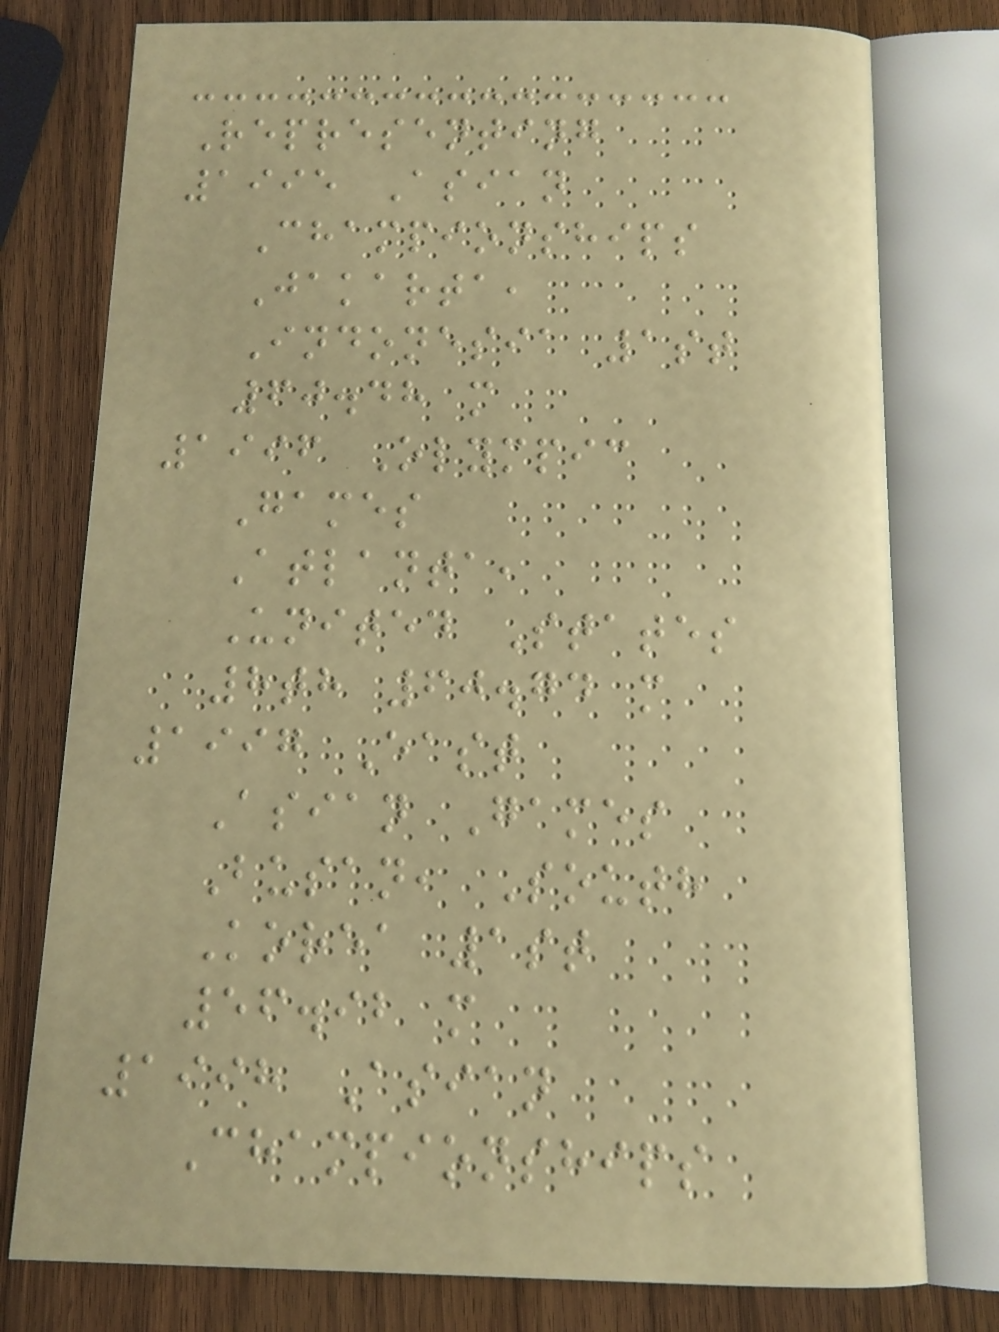Representing
1995 Asian
Championships
Jakarta,
Indonesia 1st
60.48 m
1996 Olympic
Games
Atlanta,
United States
8th 60.74 m
1997 East
Asian Games
Busan, South
Korea 1st
56.92 m
1998 Asian
Championships
